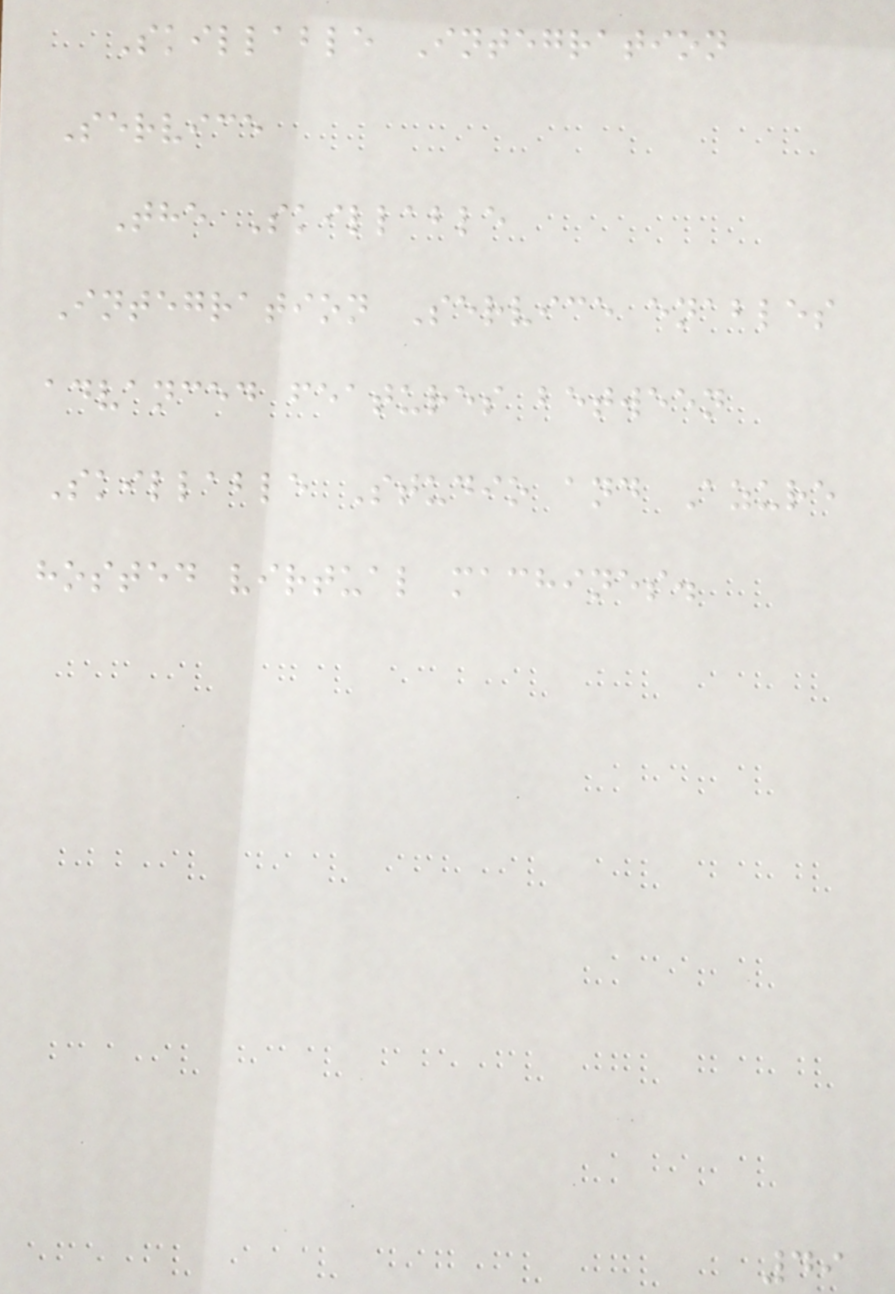Skillable Integration
Service
The Skillable
Integration Service enables
advanced features between
Skillable Studio and Azure
hosted virtual machines.
49
